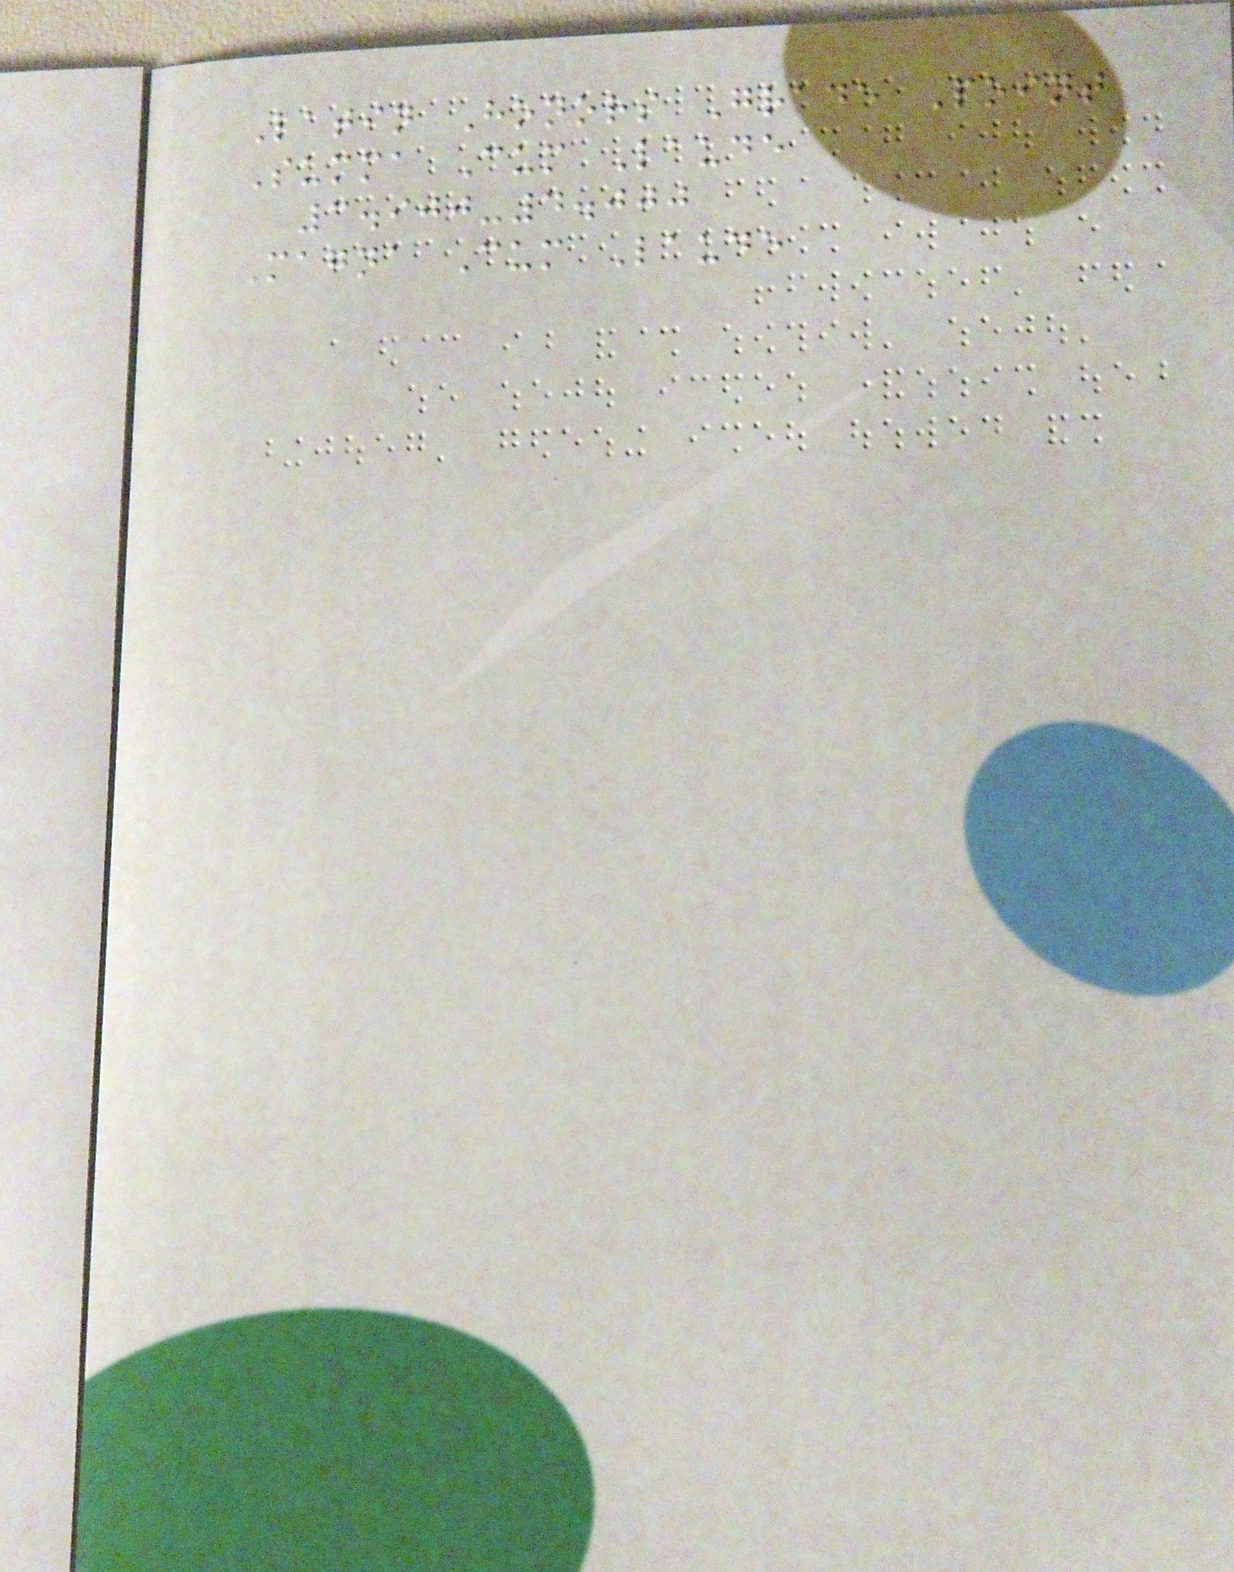Latin Honors Grade Point
Summa Cum Laude
3.900-4.000
Magna Cum Laude
